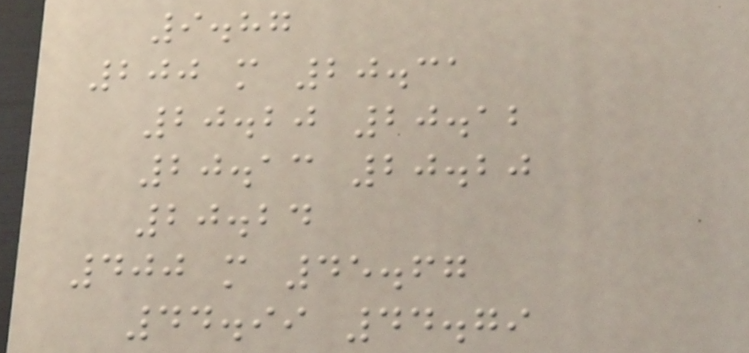9.87
200 m 20.31
20.20 20.12
20.13 20.20
20.24
400 m 45.67
44.99 44.79
